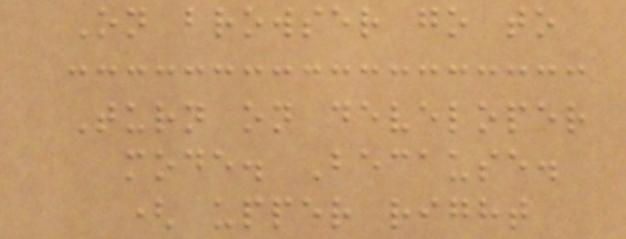On browser go to
Turn on developer
mode. Because.
( upper right
